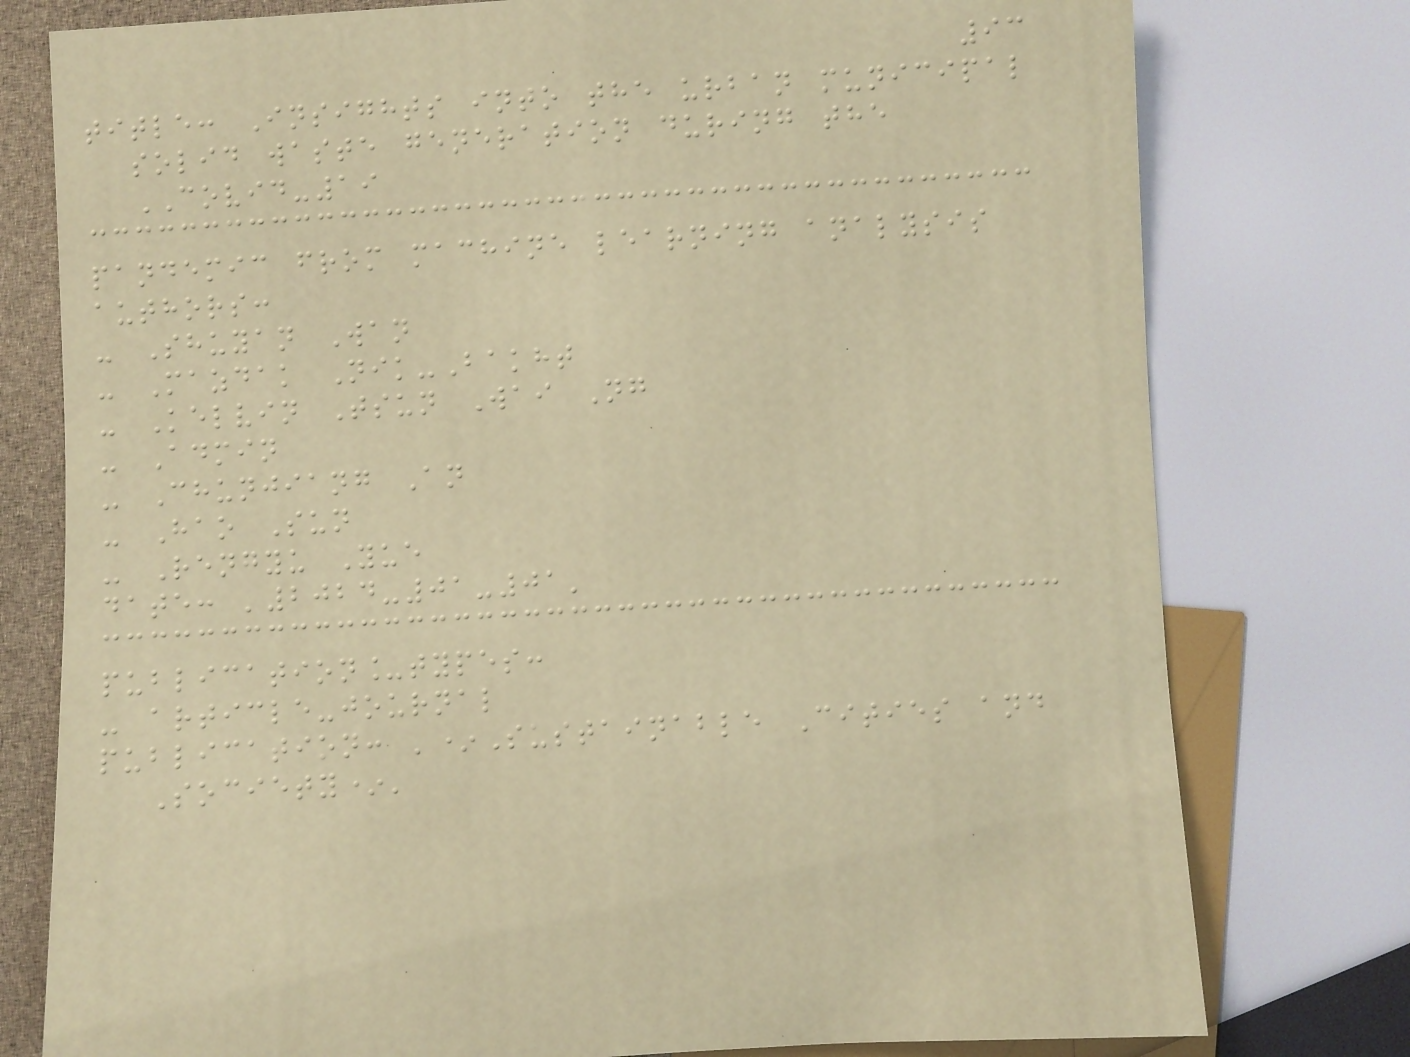93
title: Insights into the urban municipal
solid waste generation during the
COVID-19
pandemic from machine learning analysis
authors:
- Shuyan Wan
- Mazdak Nik-Bakht
- Kelvin Tsun Wai Ng
- Admin
- Chunjiang An
- Hao Sun
- Rengyu Yue
date: '2024-01-01'
publication_types:
- article-journal
publication: '*Sustainable Cities and
Society*'
